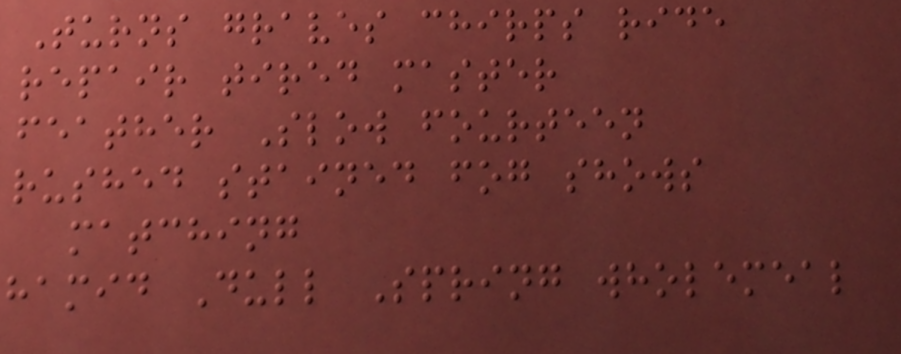Turns graves chirps ride
repair tired master
feather Slow fourteen
rushed stained fog shows
matching
hamid Dull Spring wholemeal
